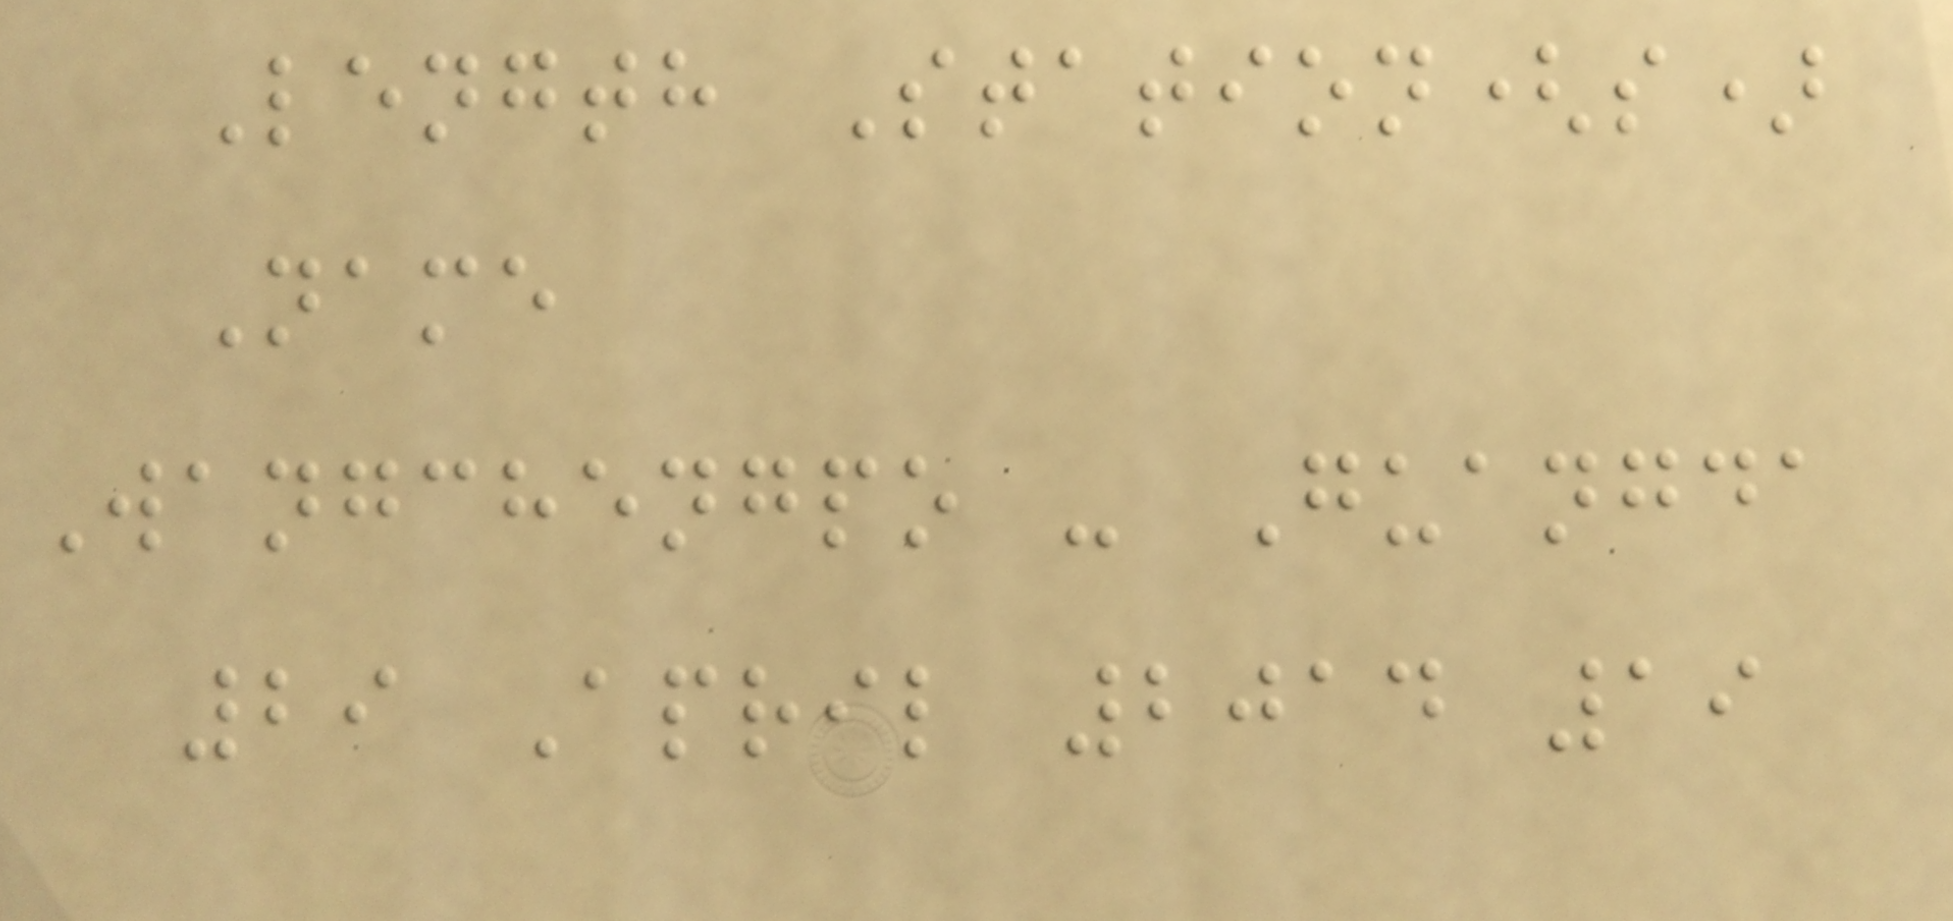Length Station(s)
Name
Wangchengpo - Guangda
29 April 2014 19
